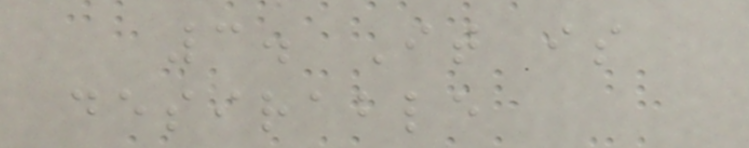3. It is
desirable
